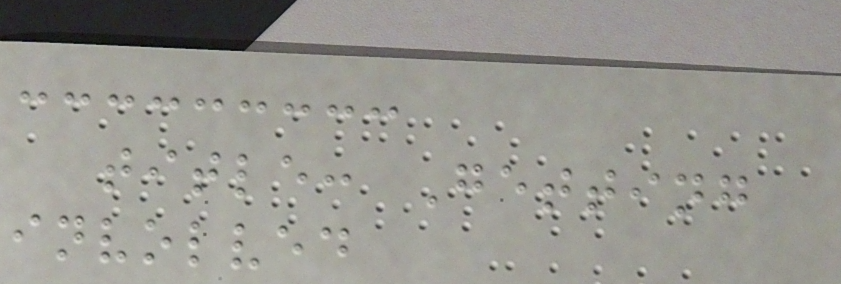title: Getting
involved
